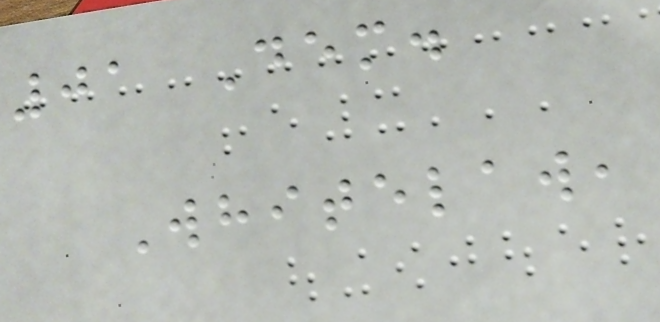01 Dem.
Whitelaw,
